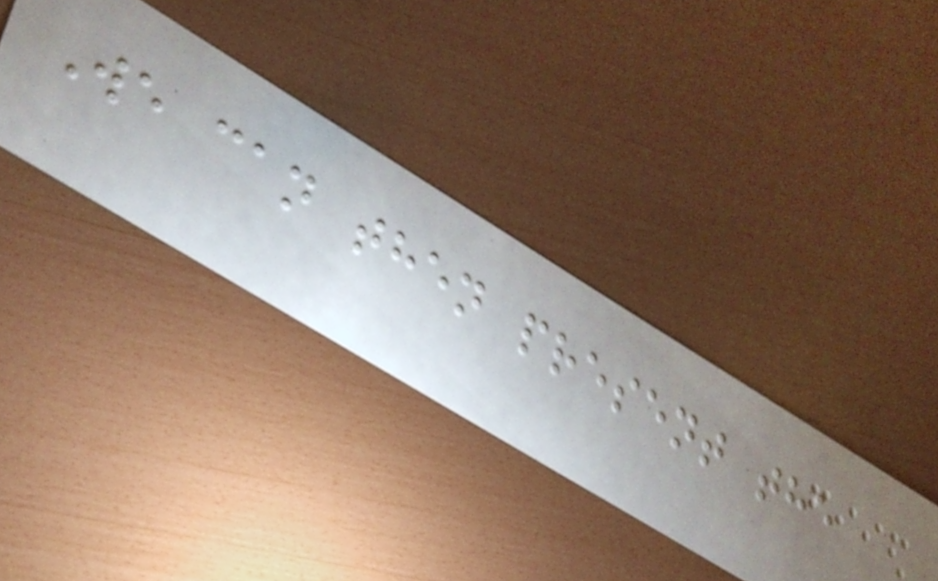We can then present the
